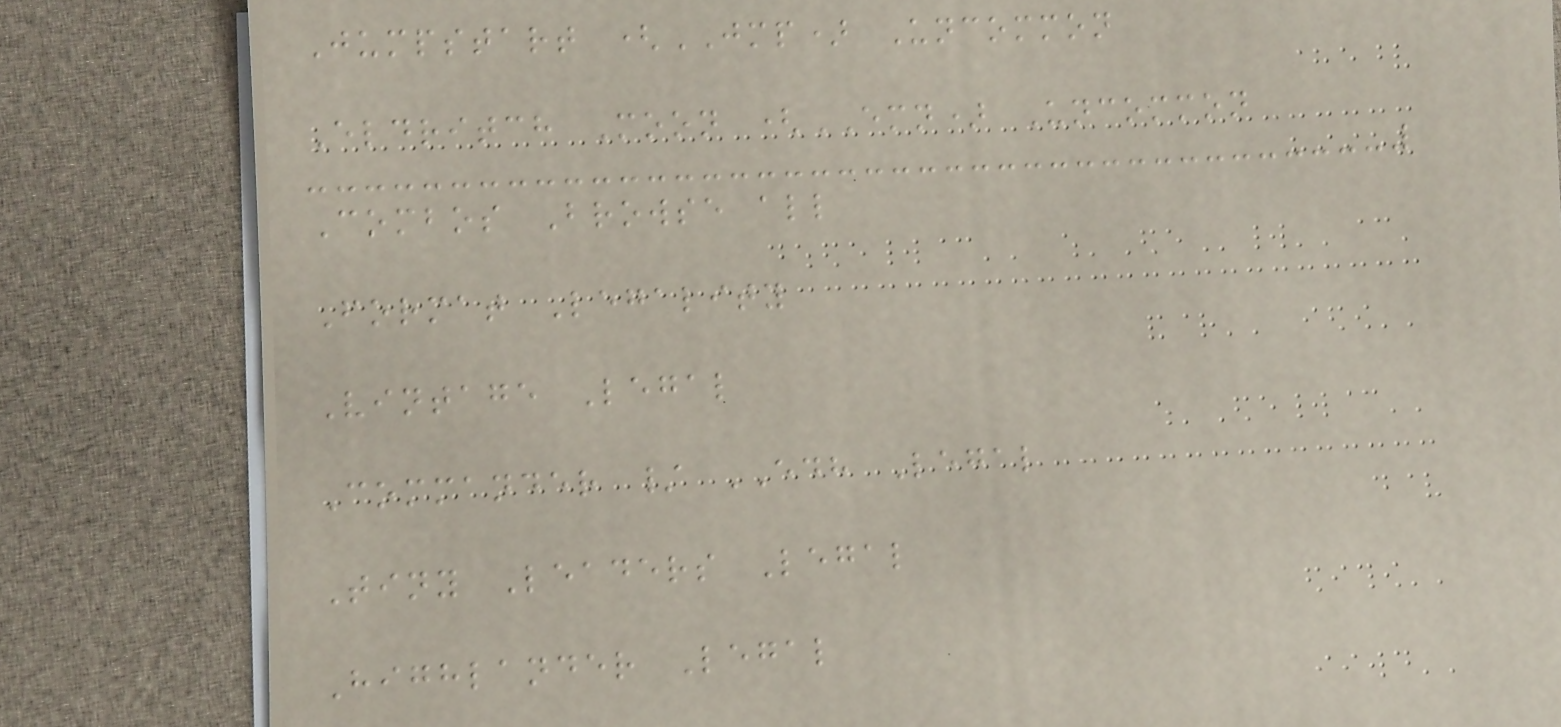Jumpstart (JMP) Uncommon
Eldritch Moon (EMN) Uncommon
Combos Browse all
Format Legality
Vintage Legal
Commander / EDH Legal
Tiny Leaders Legal
Highlander Legal
